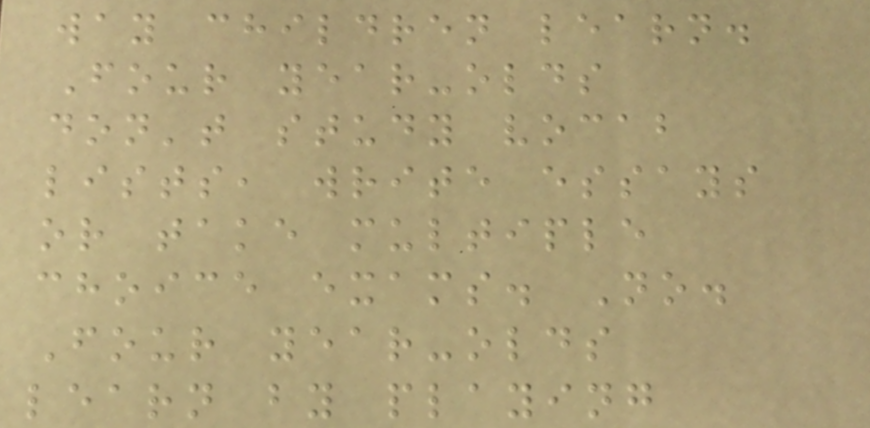way children learn.
Four year-olds
don't study vocab
lists, write essays
or take multiple
choice exams. No.
Four year-olds
learn by playing
